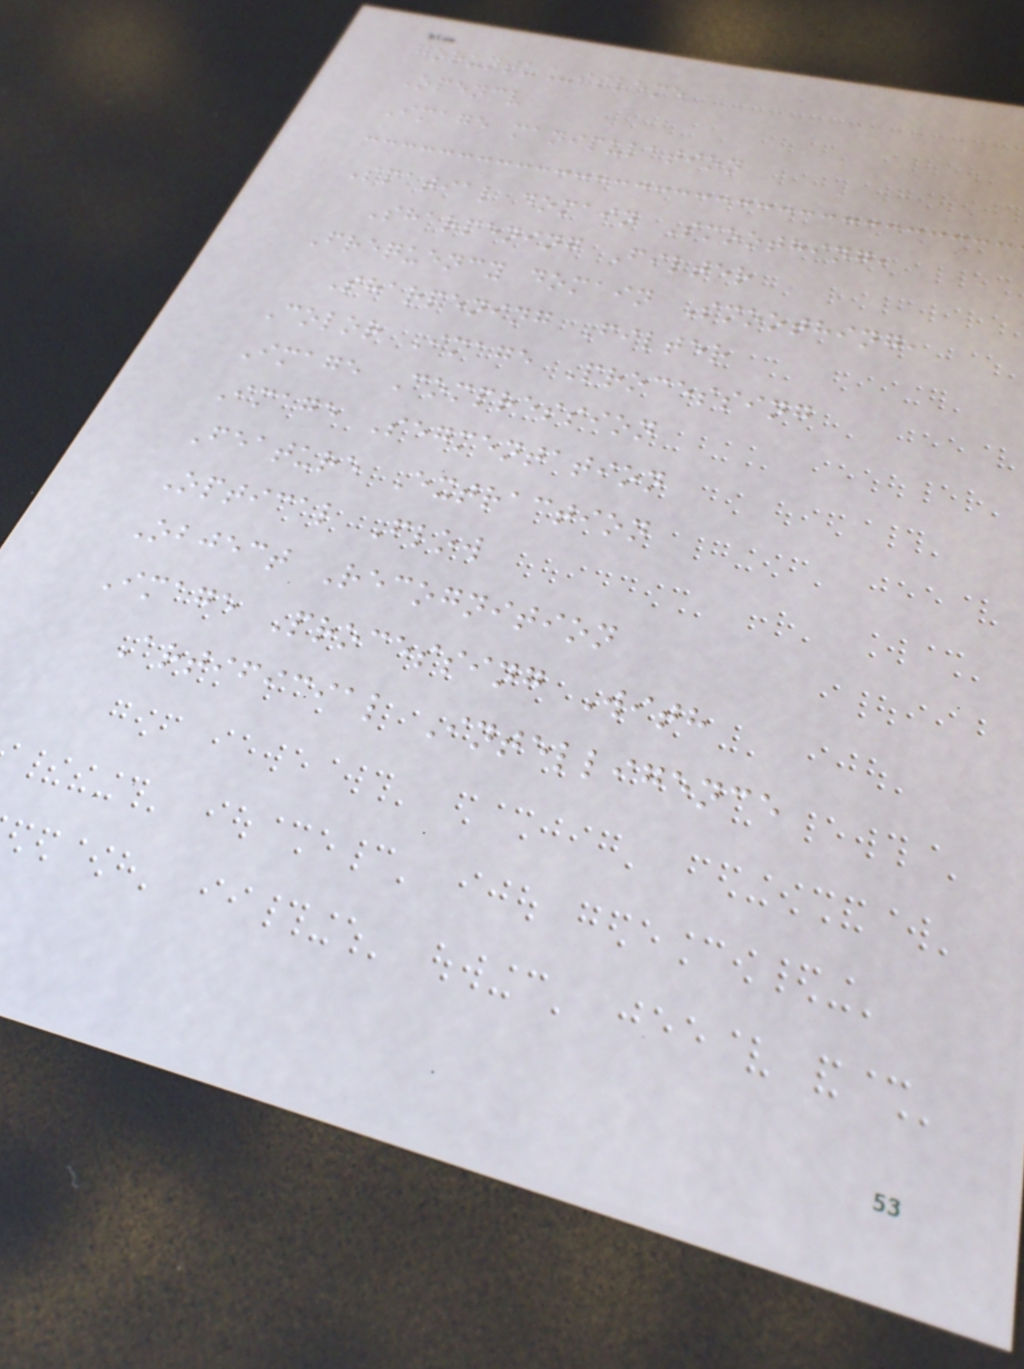goruntu_isleme
Opencv
Image manipulation
Spatial domain Smoothing,
Sharpening Filter
Frequency domain Smoothing,
Sharpening Filter
Color Image Processing
Image Compression
Image Segmentation
Feature Extraction
Optical Flow
Object Recognition
Image Processing With
Artificial Intelligence
